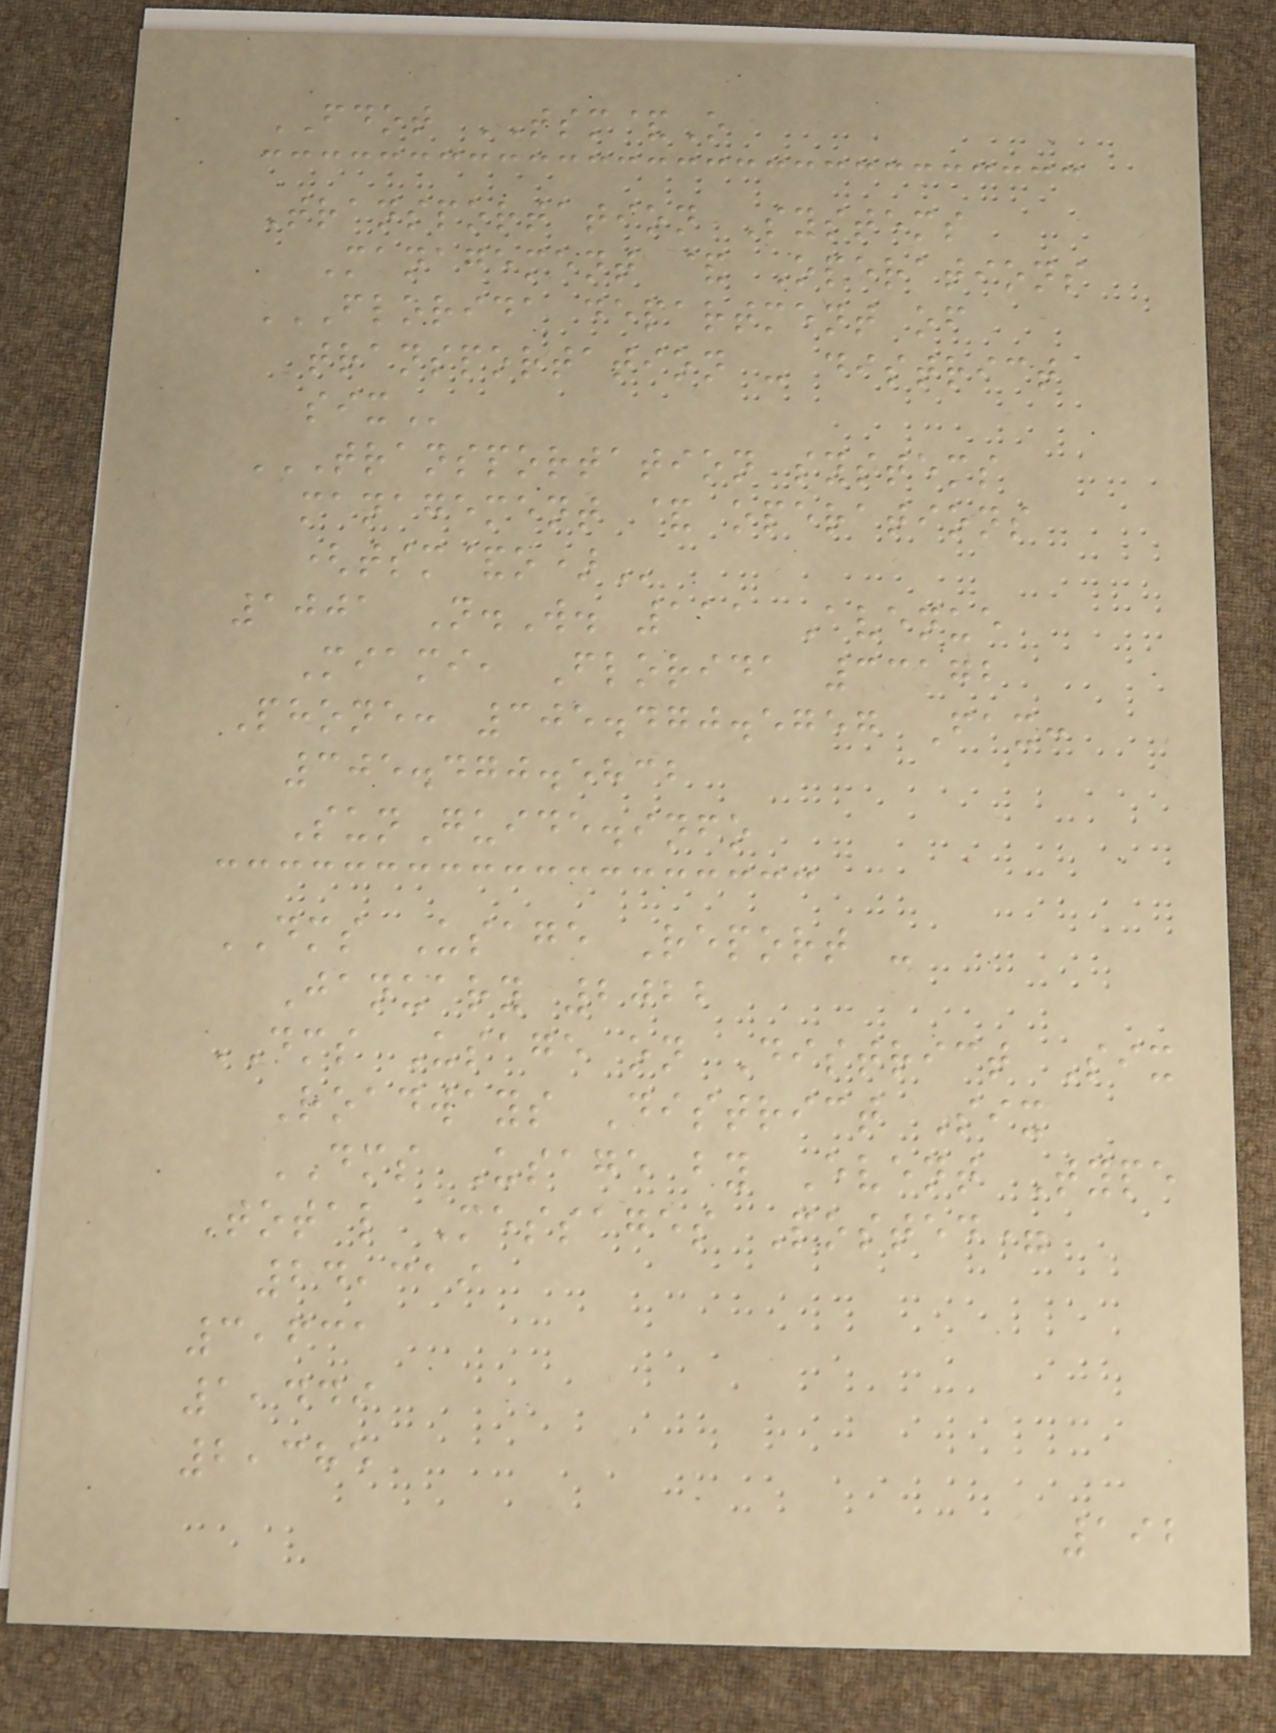FDOT TSM&O
Transportation Systems
Management & Operations
FLORIDA DEPARTMENT OF
TRANSPORTATION - DISTRICT
SIX
TRANSPORTATION SYSTEMS
MANAGEMENT & OPERATIONS
(TSM&O)
1001 N.W. 111 Avenue
Miami, Florida 33172
Phone: 305.470.5757 Fax:
305.470.5832
SunGuide.info
DMS Usage Report -
January 2022
DMS Usage on District Six
Roadways District Six
DMS Usage by Event Type
Total Messages Posted=
24,319
3,631
1,449
2,385
192
